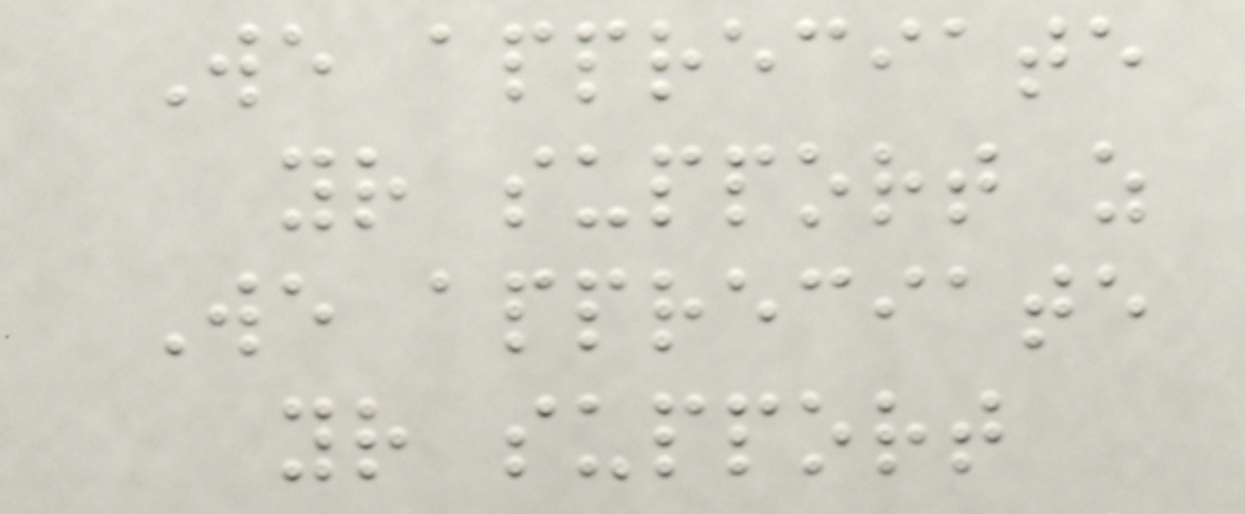We appreciate
your support as
We appreciate
your support
